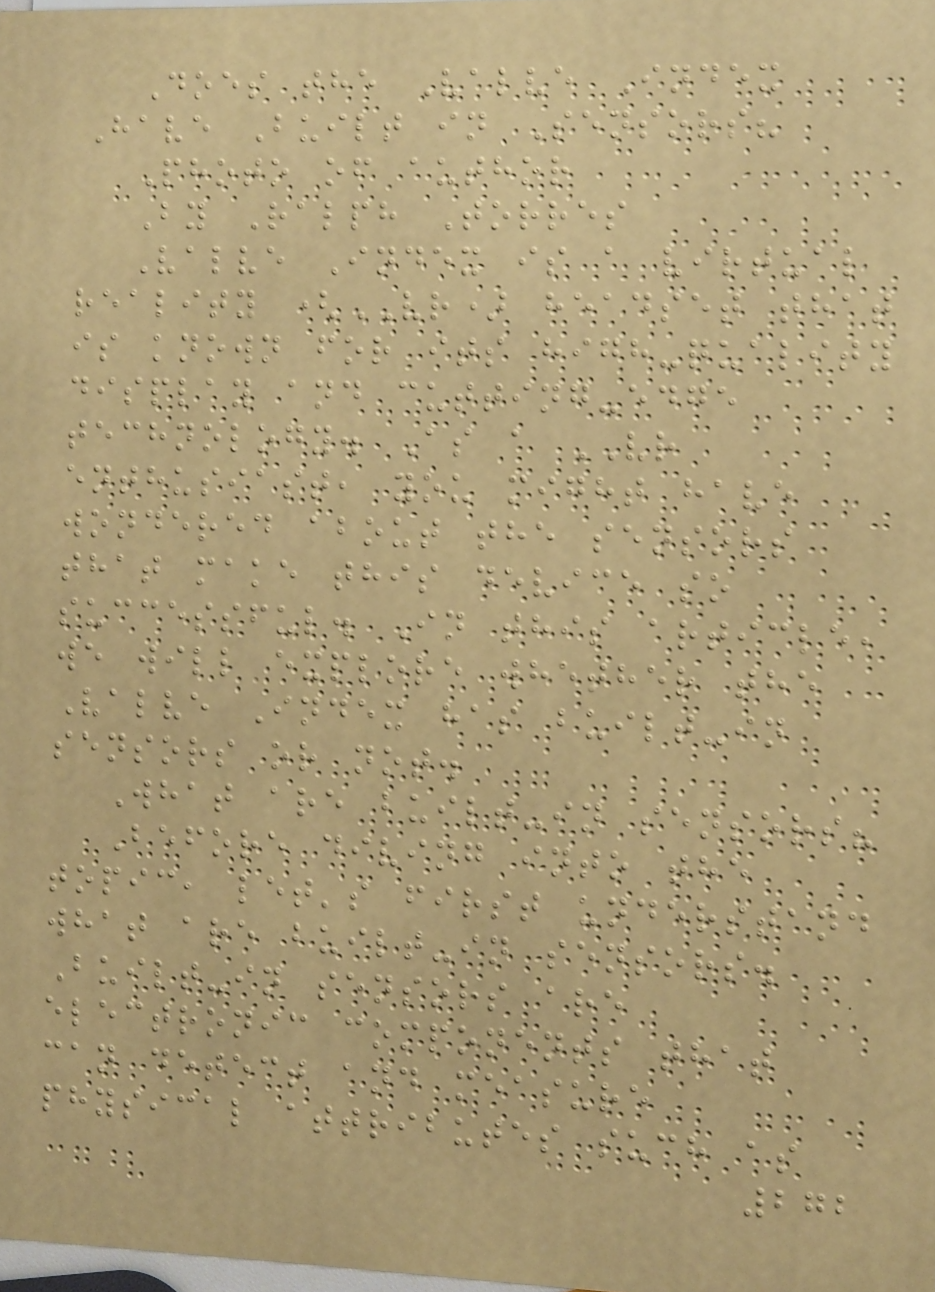Does the Valve Index
Have Built in Sensors?
Photo of author
By Ralph Torres
Valve Index is a virtual
reality (VR) headset that
is known for its high-quality
display and cutting-edge
technology. As a VR
enthusiast, you might have
wondered about the sensors
that make this device so
successful. In this article,
we will explore whether the
Valve Index has built-in
sensors or not.
What are built-in sensors?
Before diving into the
topic, let's first understand
what are built-in sensors.
Built-in sensors are
electronic components that
can detect and measure
physical attributes such as
272
